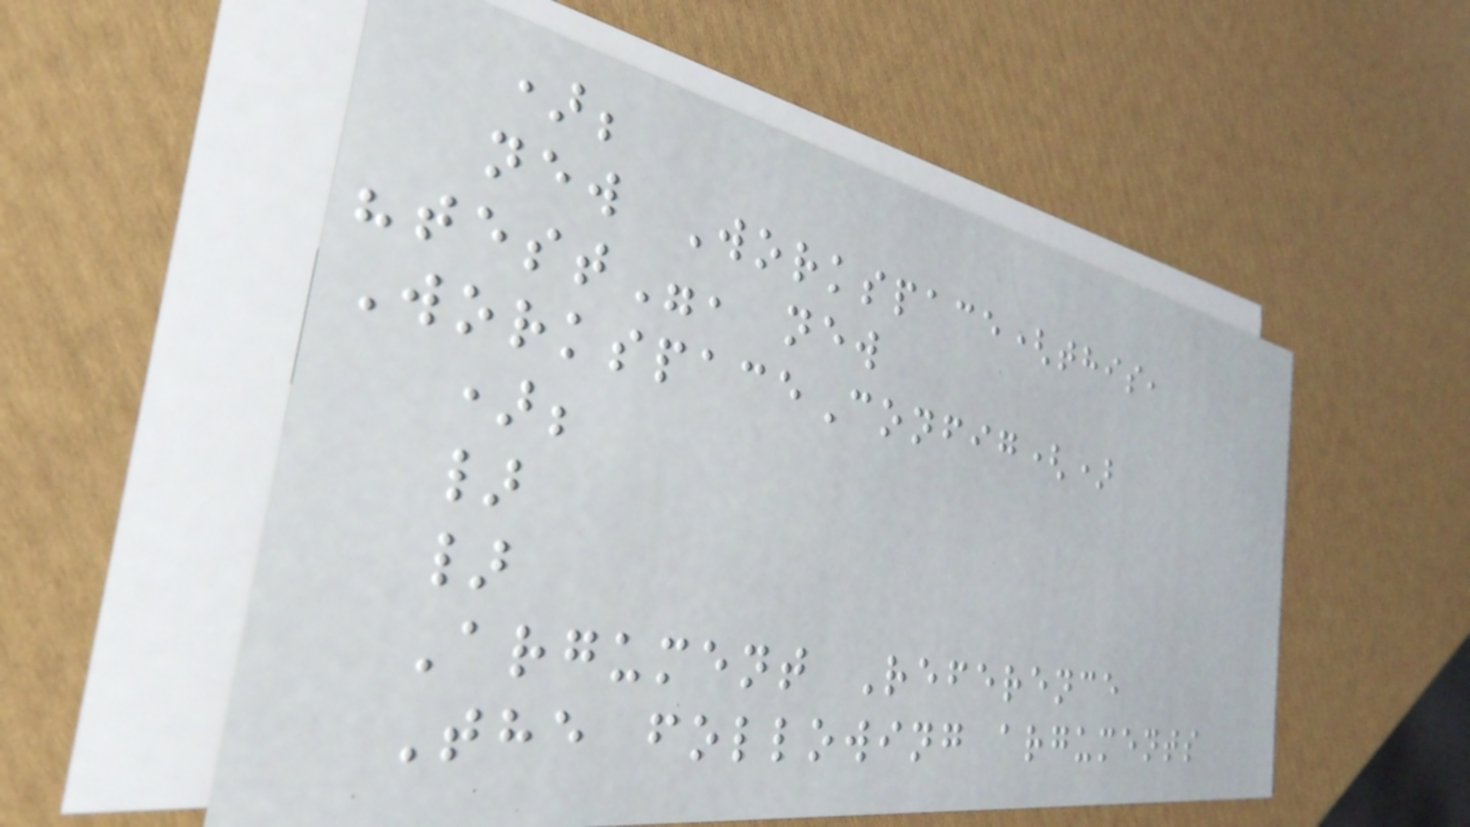);
new Workspace(this,
"test", new
WorkspaceConfig()
);
}
}
Argument Reference
The following arguments
